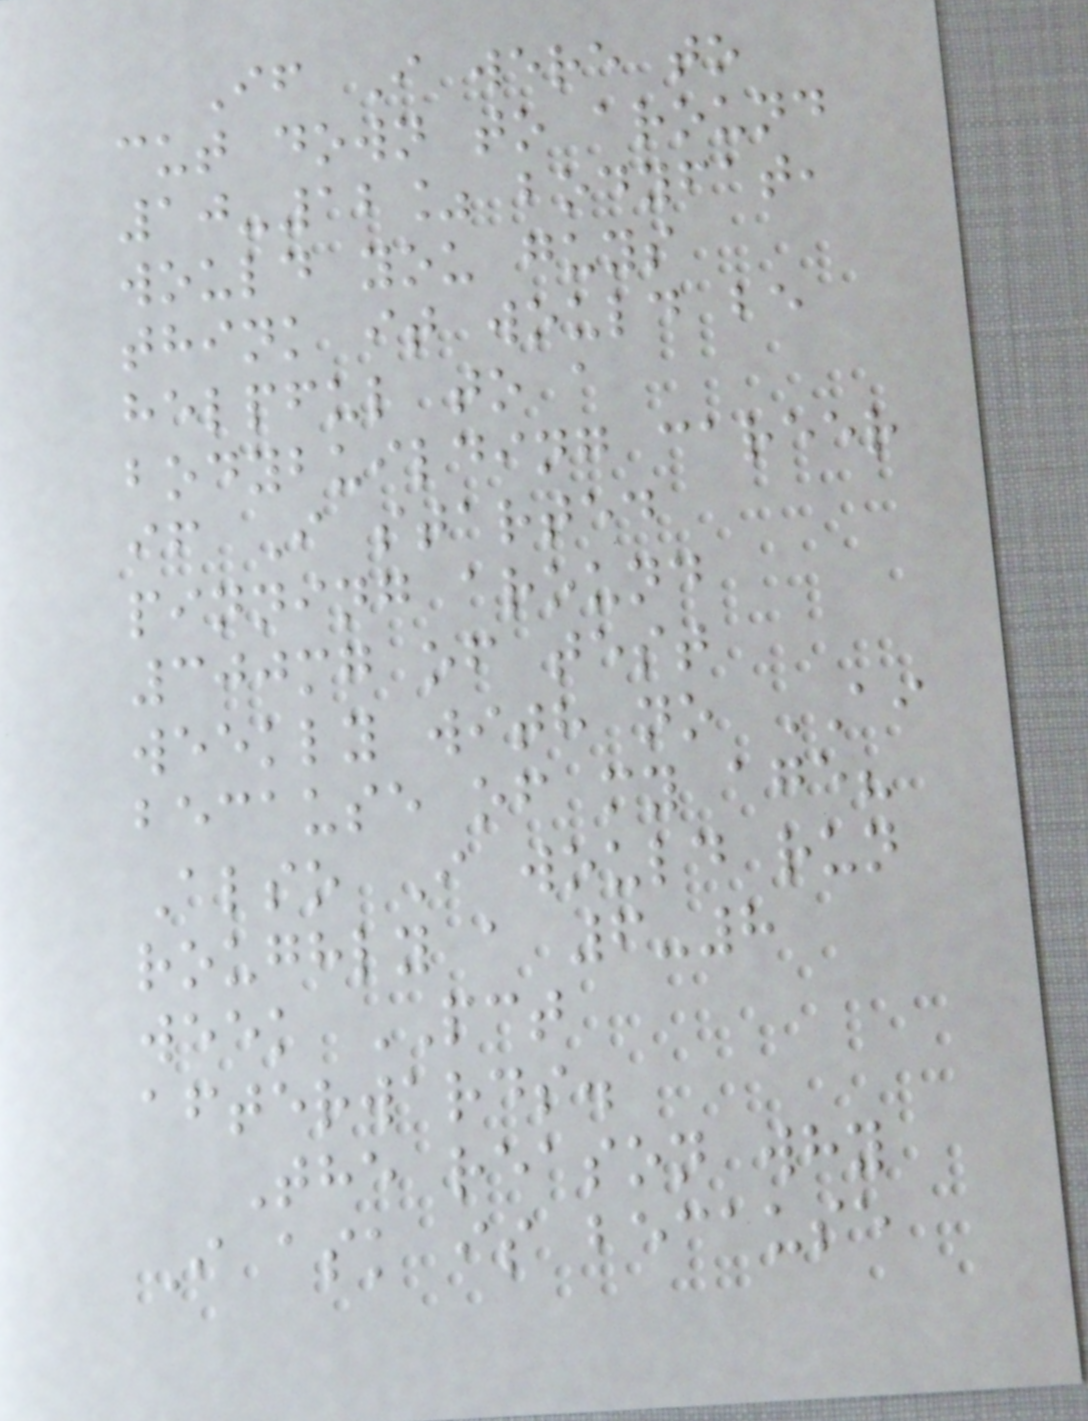If I were to
cut down to around
10-12% bodyfat,
would you guys
think it would be
helpful to a
bodybuilding career
if I started
pinning around
300mg of test
weekly with no AI
because of my age?
Also I would run
roughly a 6-8
week PCT
afterwards.
The reason why
I ask is because
